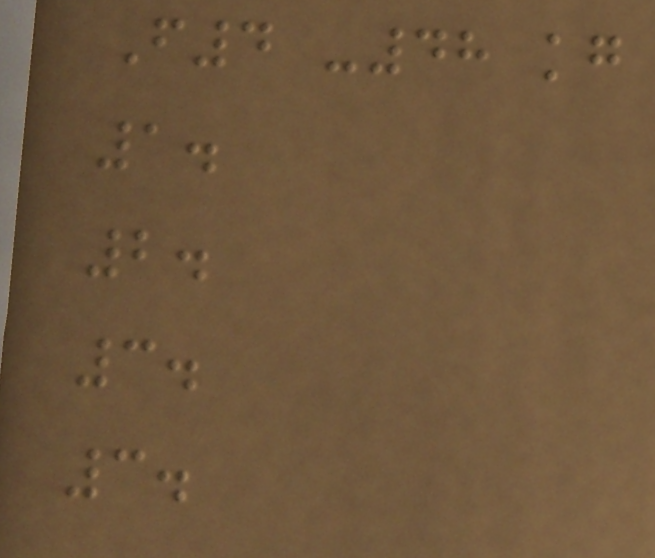F4 -48 kg
1.
2.
3.
3.
